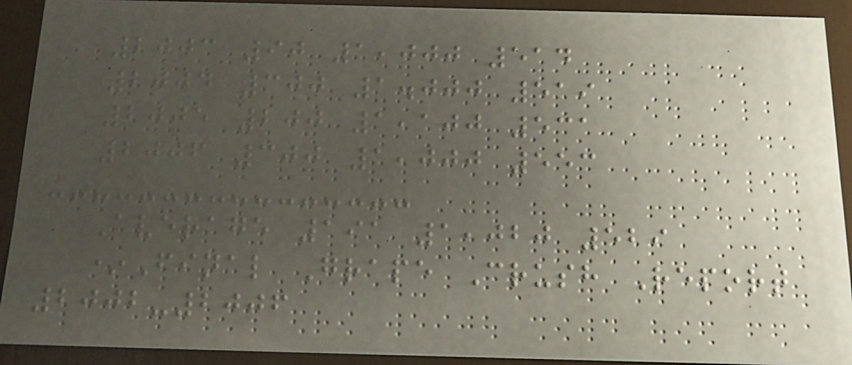2003 90 1,000 514
2004 300 1.000 519
2005 200 1,100 531
2006 300 1,000 553
Average 191 1,020 529
*Final Grape Crush Report
2002-2006
